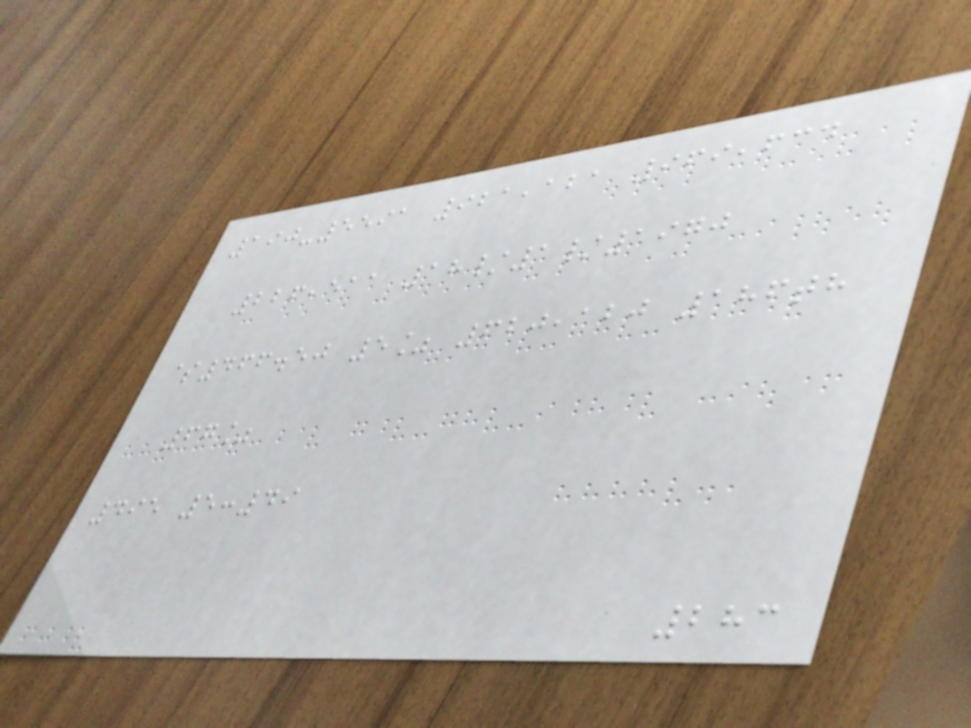190-5591 921,121 969,634
226,511 18/1/1970
$466.50 5% 620,120 186th
67%
495 5:49
283
